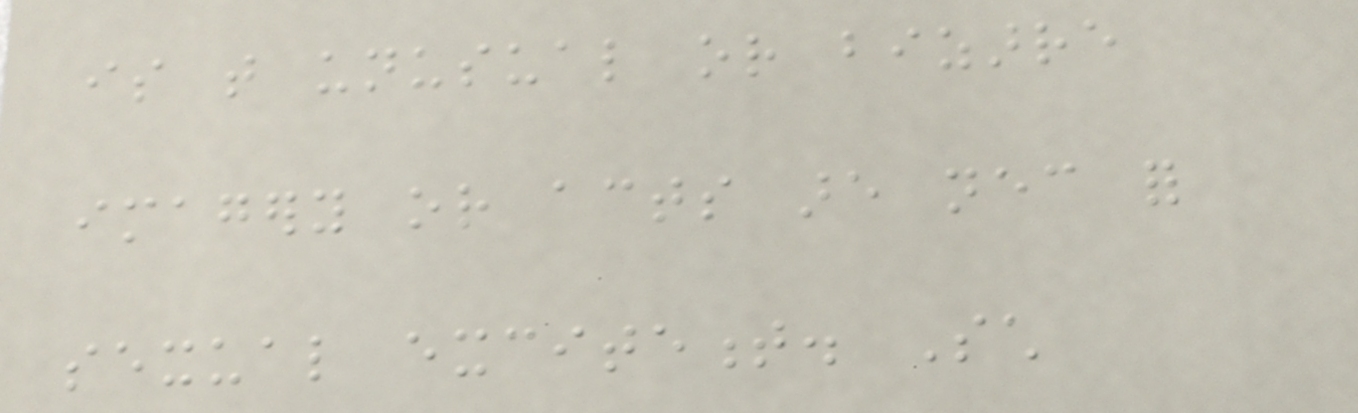is that unusual or bizarre
imagery or acts are necessary for
sexual excitement. Such
